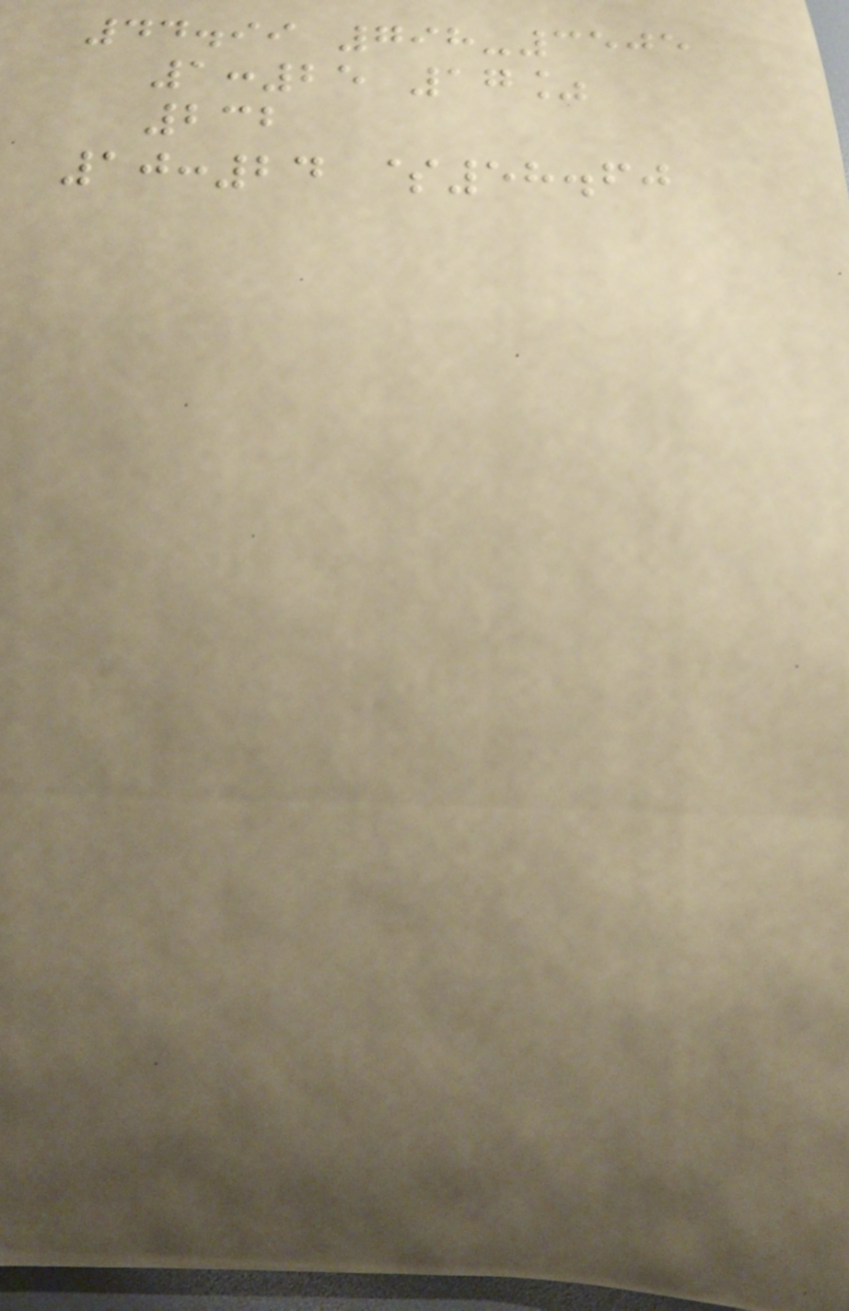44.99 798-3505
1:25 17%
232
10:24 $58.60
